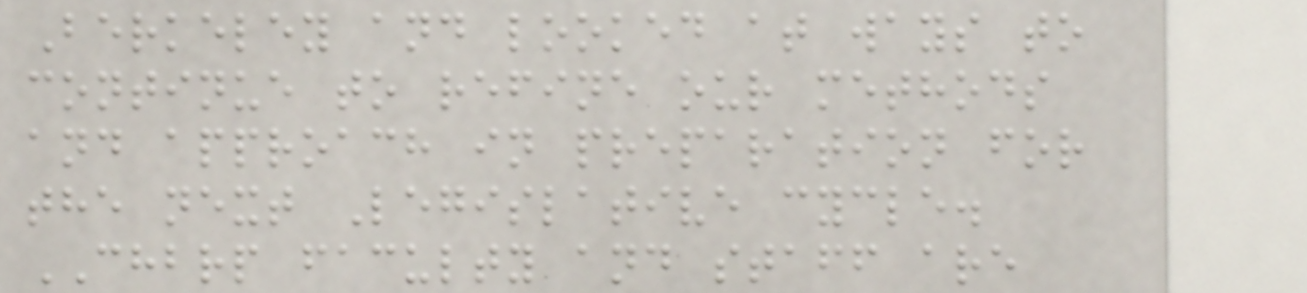Berkeley and looked at ways to
continue to refine our methods
and approach in preparation for
the next Legislative cycle.
CHBRP faculty and staff are
